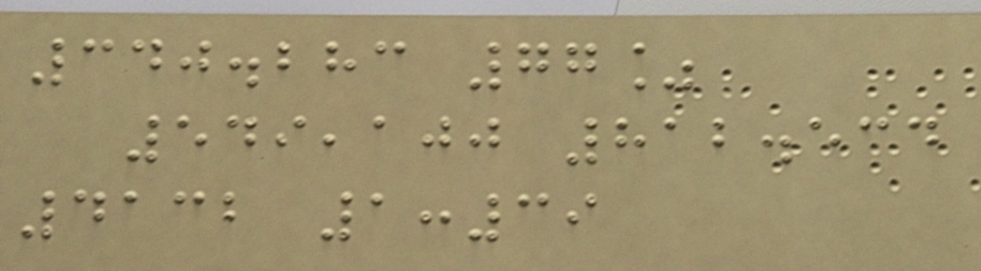340.283 77%
549,100 812.534
4132 1:39
